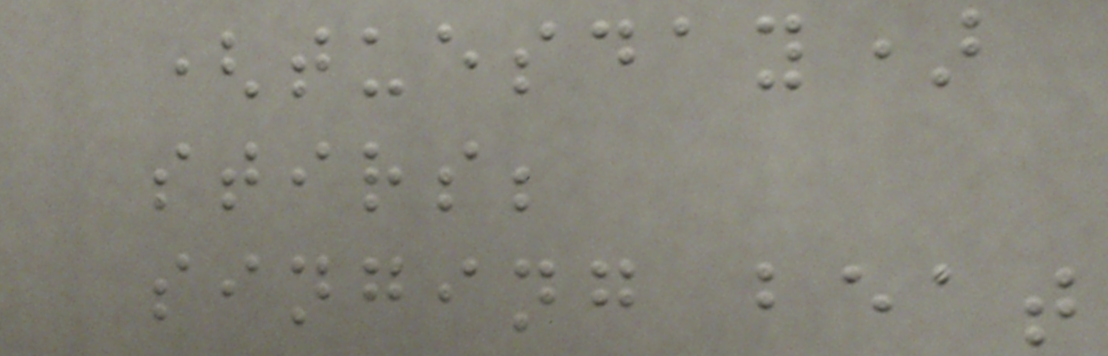(tuesday)
stirs;
singing beat
